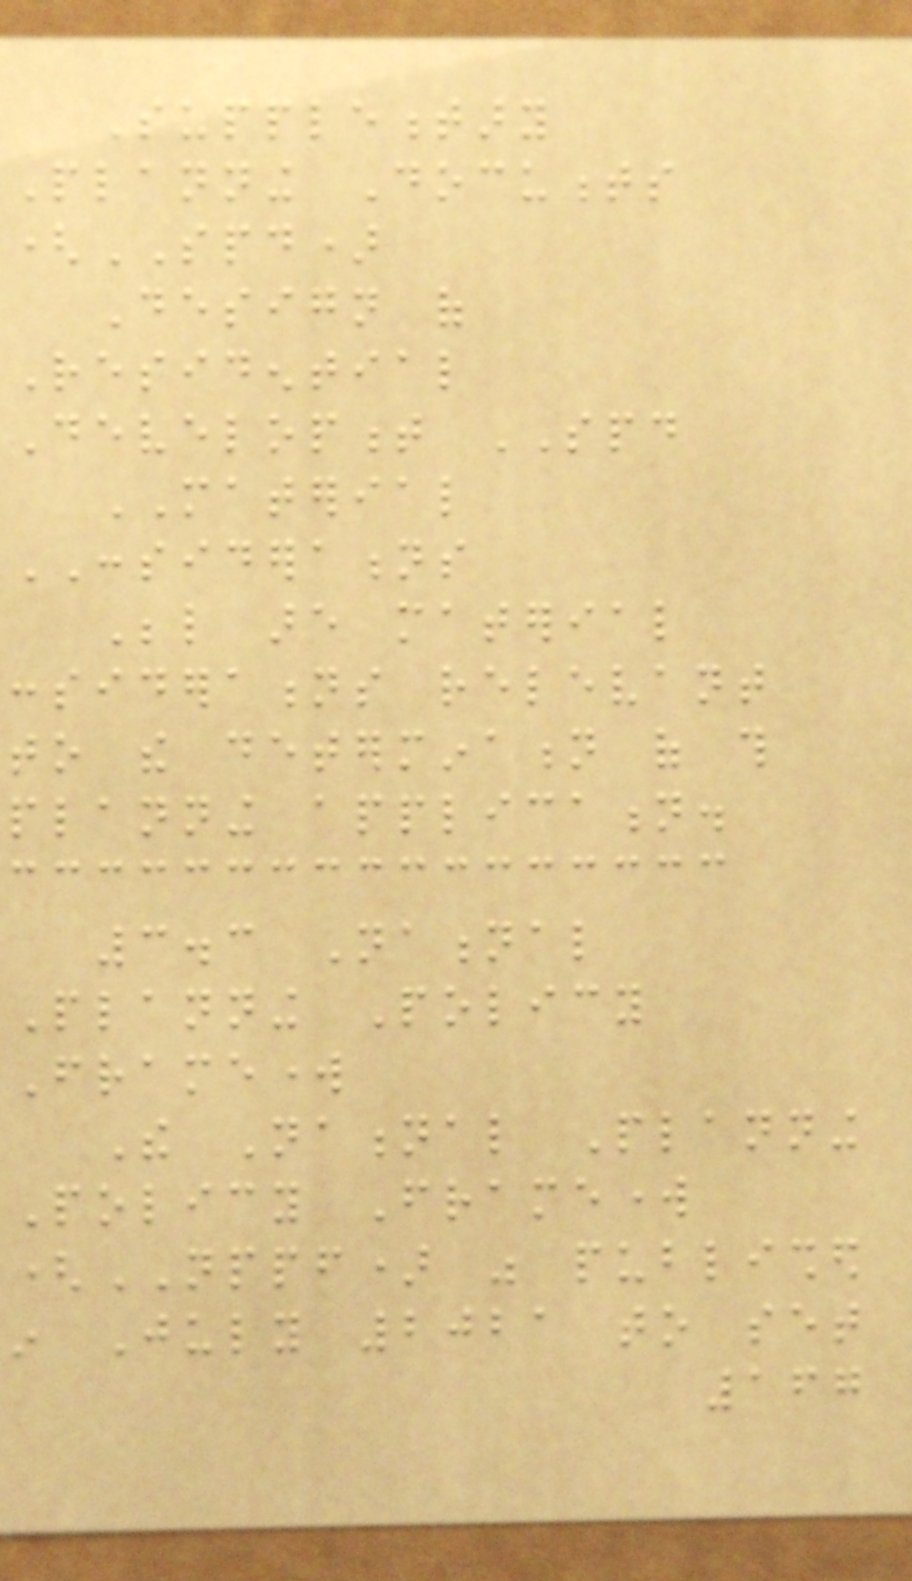Supplementary
Planning Documents
(SPD)
Design of
Residential
Development SPD
MATERIAL
CONSIDERATIONS
Below are material
considerations relevant
to the determination of this
planning application.
3.3 National
Planning Policy
Framework
The National Planning
Policy Framework
(NPPF) was published
in July 2021 to set
167
